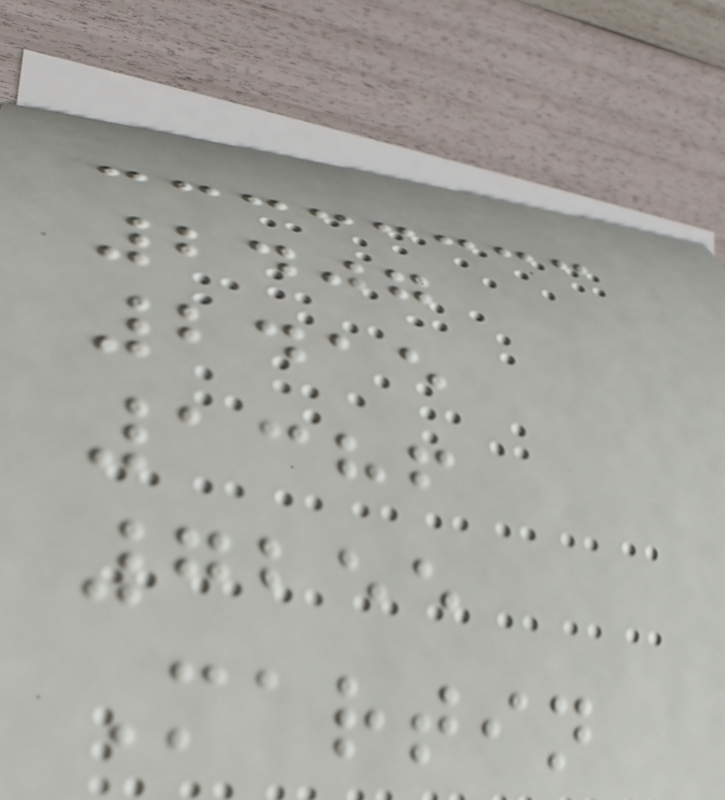2407
2415
1386
7255
Martin
